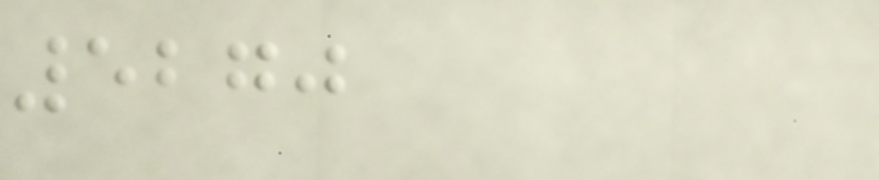5270
